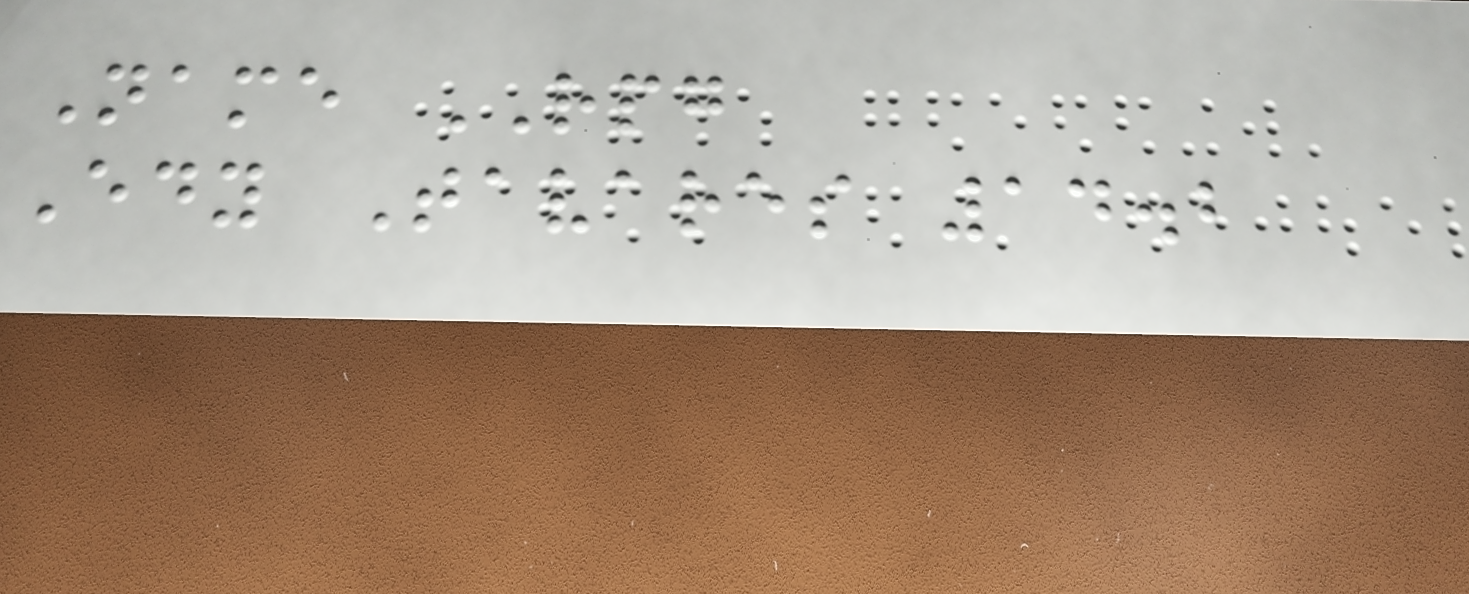Name RPG
Edy Tavares 14.2
